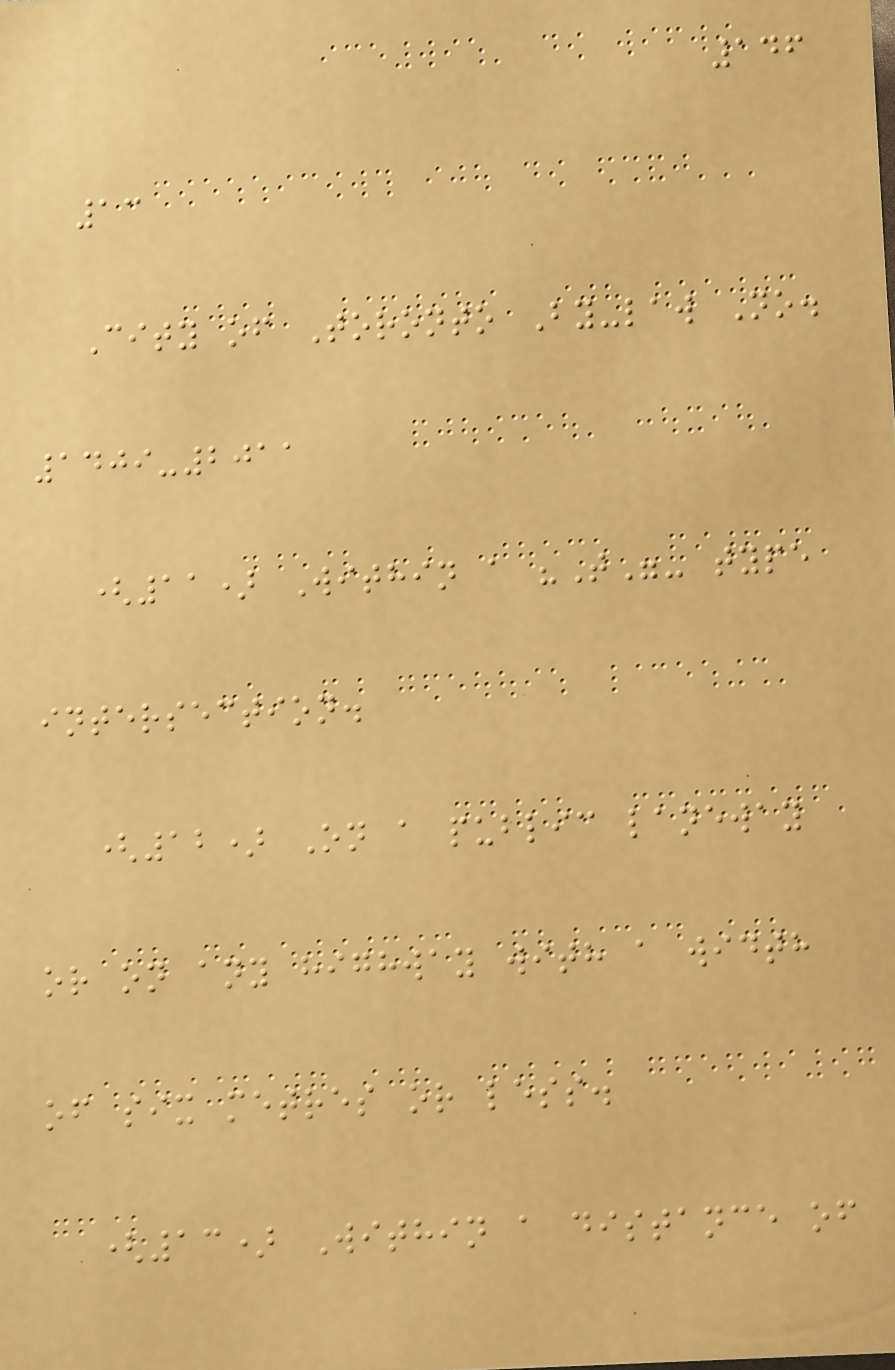146
13
City of Toronto By-law No.
1409-2011
(11) Within a "T"- type
intersection.
(12) On a public laneway
or on any highway with a width
of six metres or less.
(13) Within a distance of
